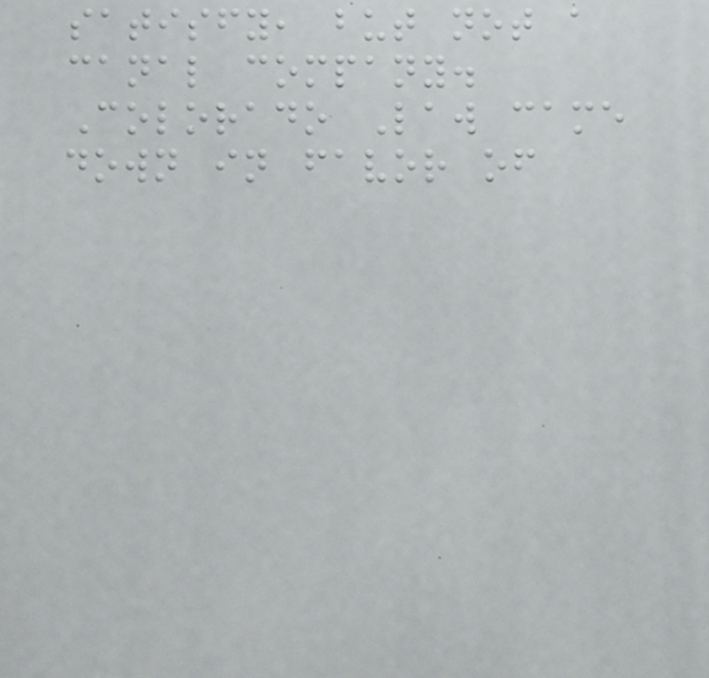satisfy, but not a
canal company.
Colorado Law came
down in favor of
